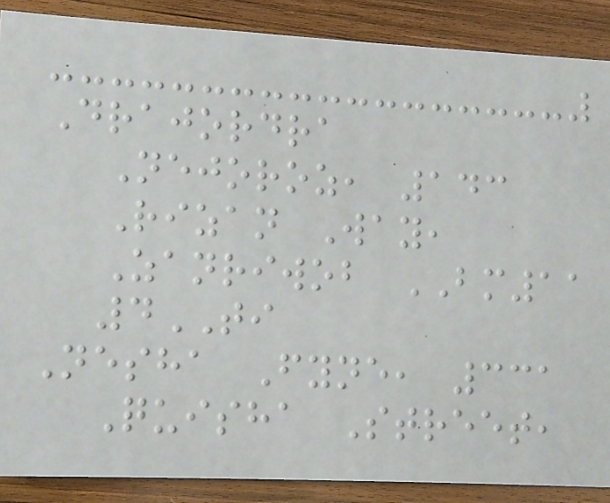Drajordra
Nejoroz, 143
Rizan Way,
Zanriwob BM11
4TI
Nesha Fyne, 331
Quisha Street,
